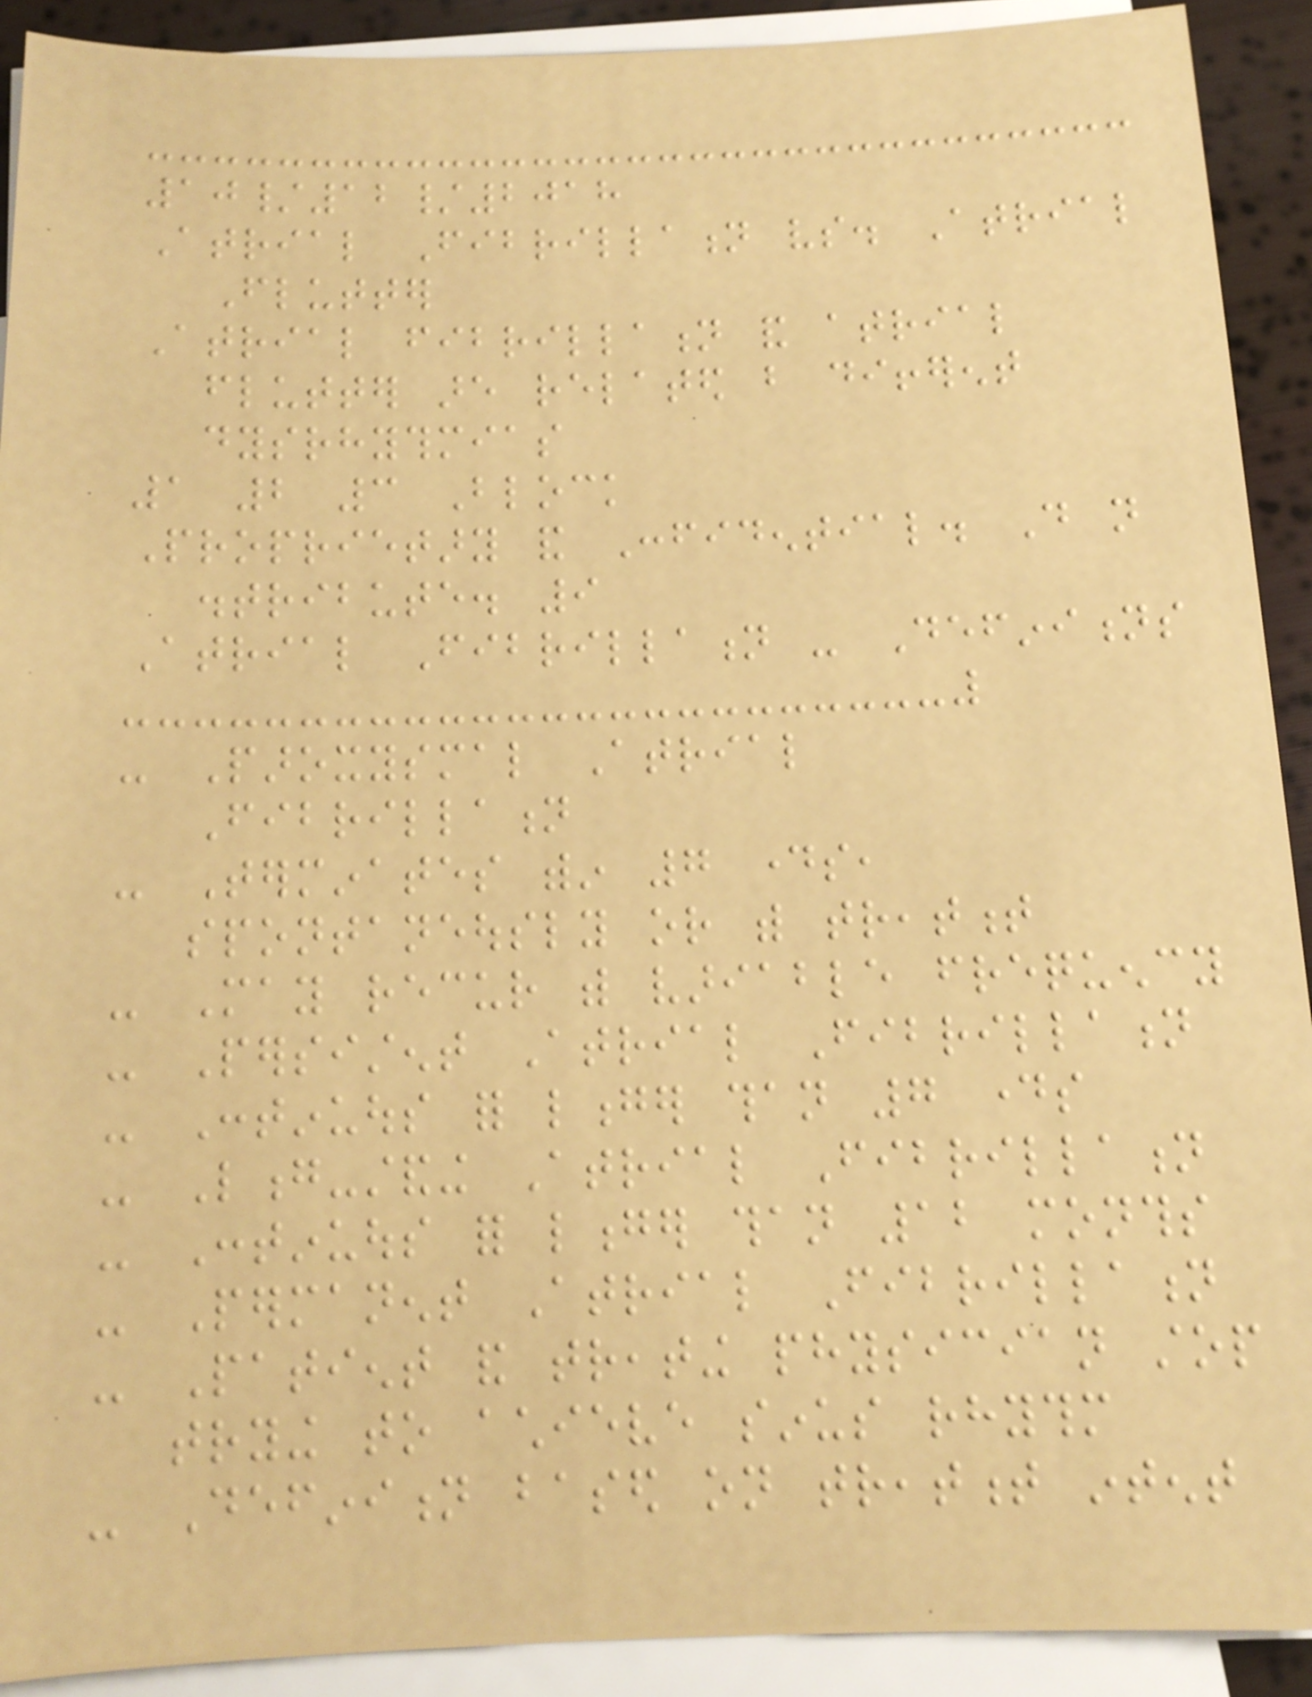10/12/2018
Atrial Fibrillation vs. Atrial
Flutter
Atrial fibrillation and atrial
flutter are related but different
dysrhythmias
1 2 3 Block
Proprietary and Confidential. Do not
distribute. 9
Atrial Fibrillation - Definitions
- Paroxysmal Atrial
Fibrillation
- Terminates within 7 days,
spontaneously or with treatment
- May recur with variable frequency
- Persistent Atrial Fibrillation
- Continuous for longer than 7 days
- Long-standing Atrial Fibrillation
- Continuous for longer than 12 months
- Permanent Atrial Fibrillation
- Patient and treating physician stop
trying to achieve sinus rhythm
- Definition based on treatment intent
